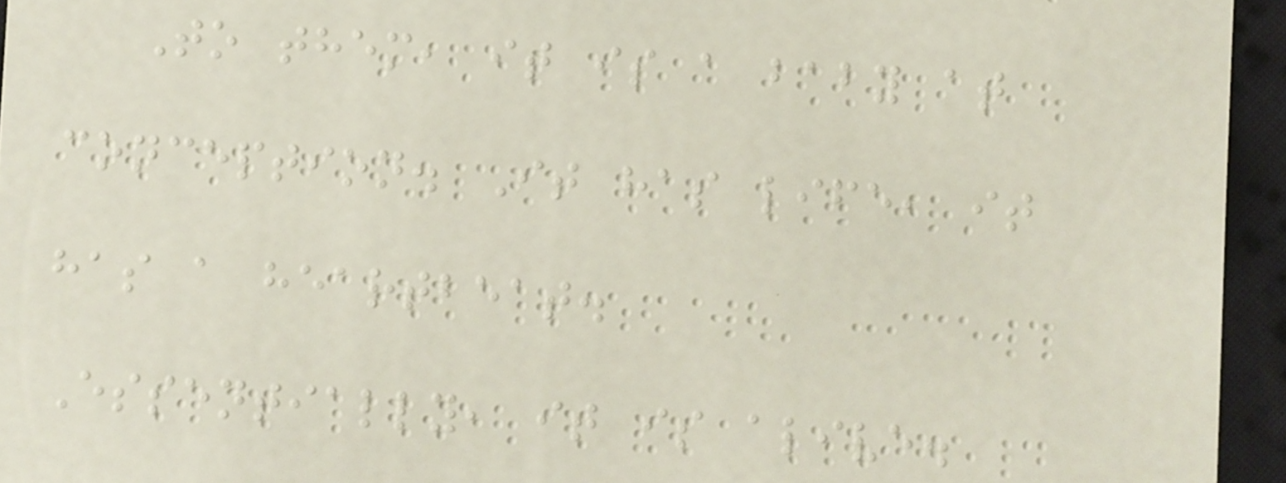To them, it is a baby at
conception. It has life, it
has a heartbeat.
Essentially, it is alive.
